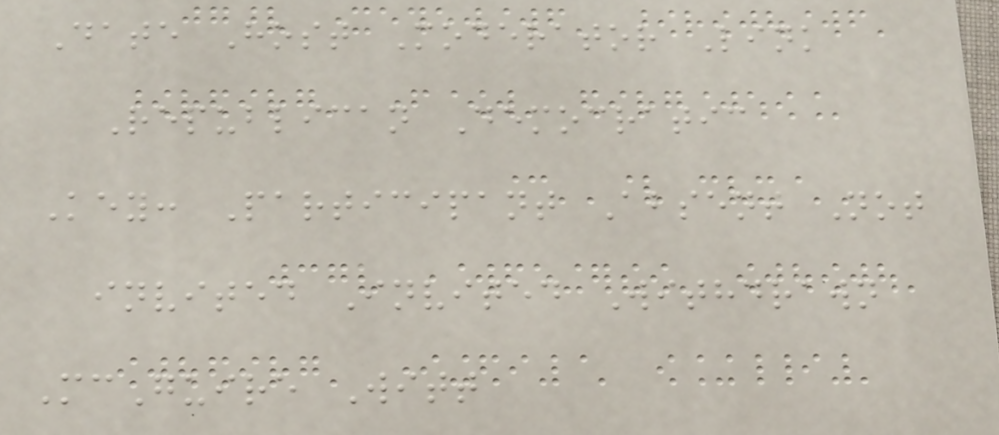Date Host Moderator Link
Republican Democratic
Key: Participant Absent Not
invited Invited Withdrawn
McGuire Witt
